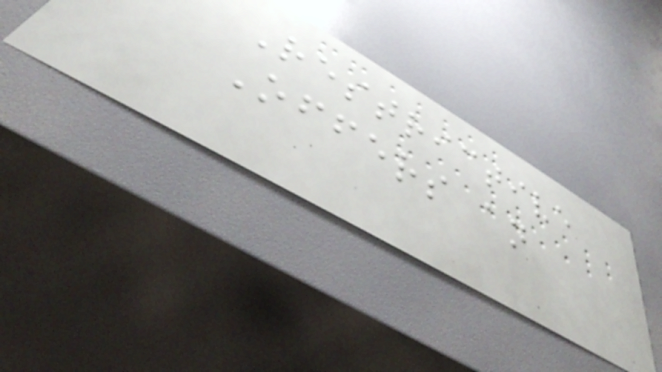Restrictive
Offers an
